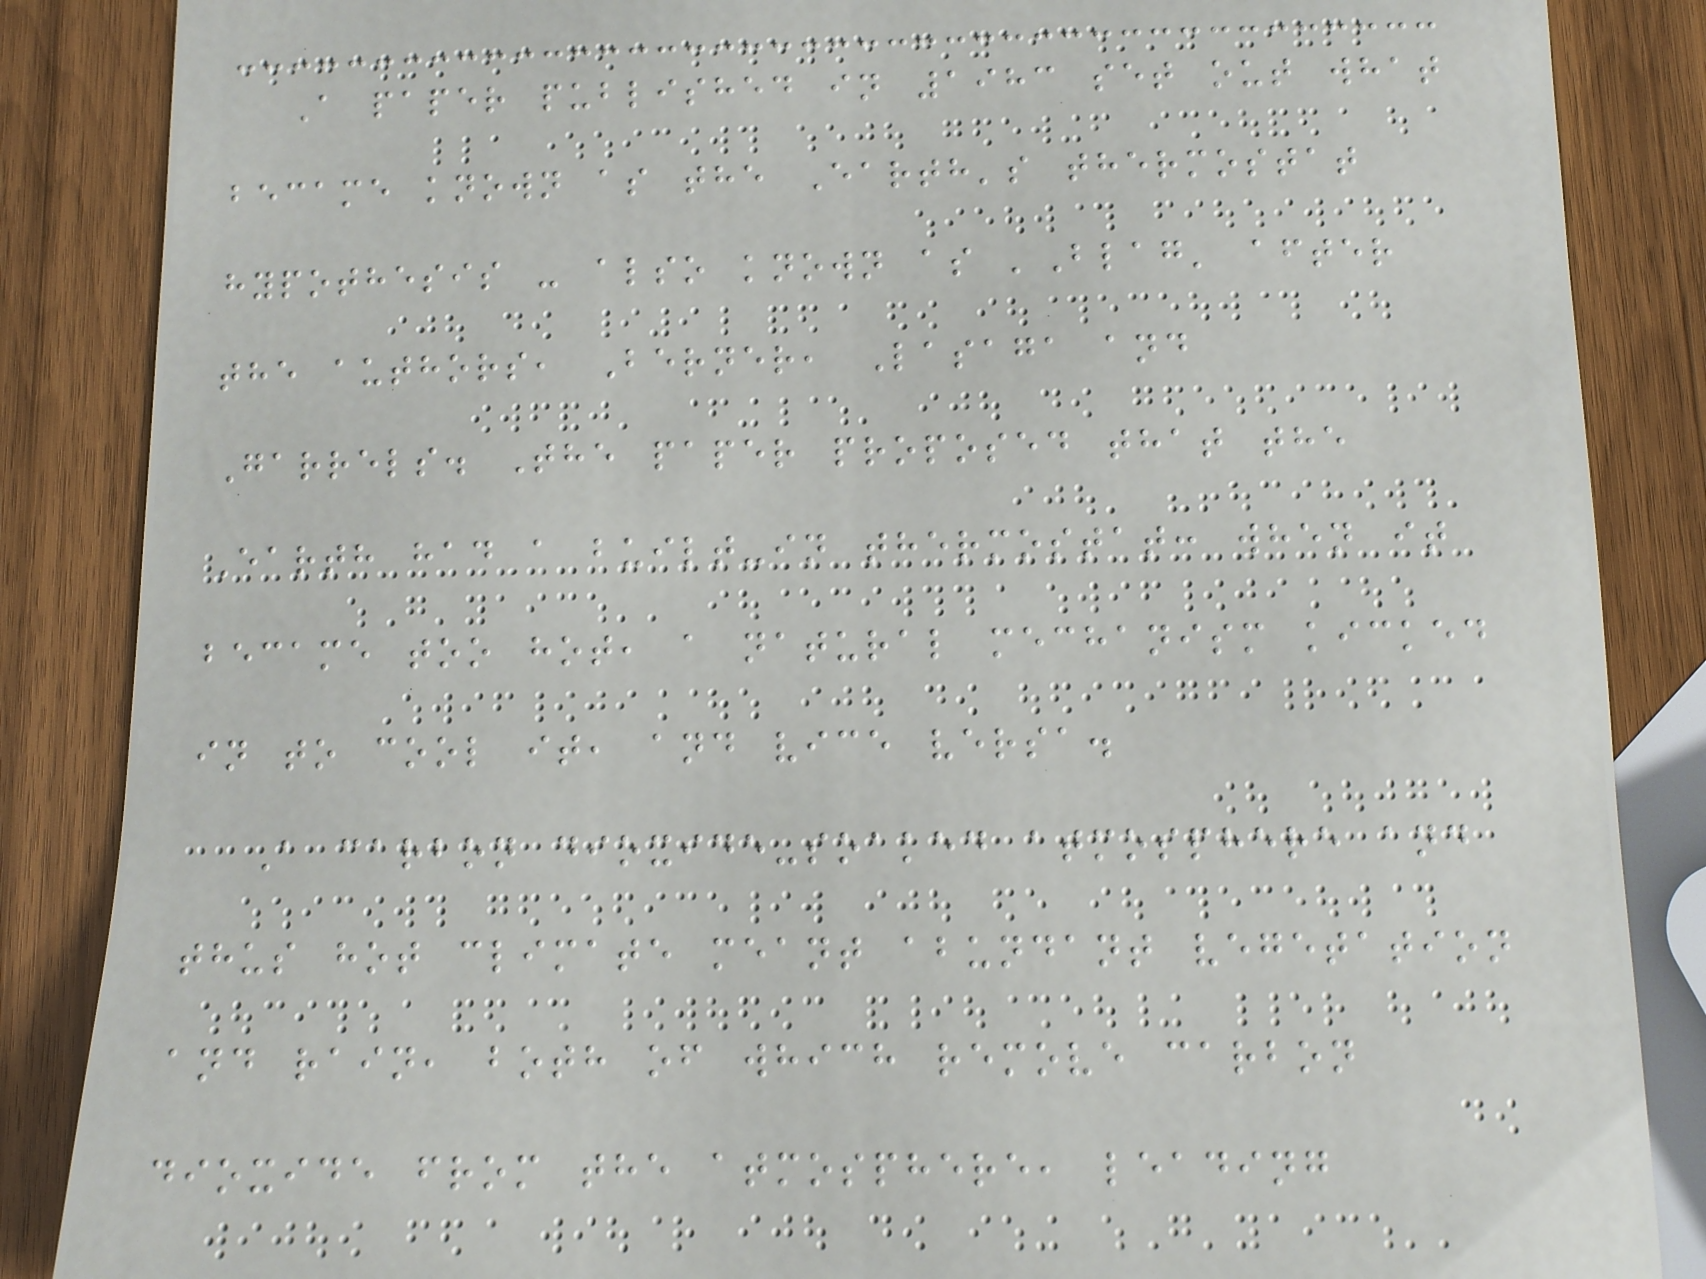A paper published in 1983 set out what
became known as the Earth's thermostat
hypothesis - also known as 'Blag' after
the authors, Berner, Lasaga and
Garrels. The paper proposed that the
Earth had a built-in thermostat: when it
became too hot, a natural mechanism kicked
in to cool it, and vice versa.
A carbon dioxide-soaked atmosphere and
thus hot climate meant abundant vegetation
and rain, both of which remove carbon
dioxide from the atmosphere, leading
